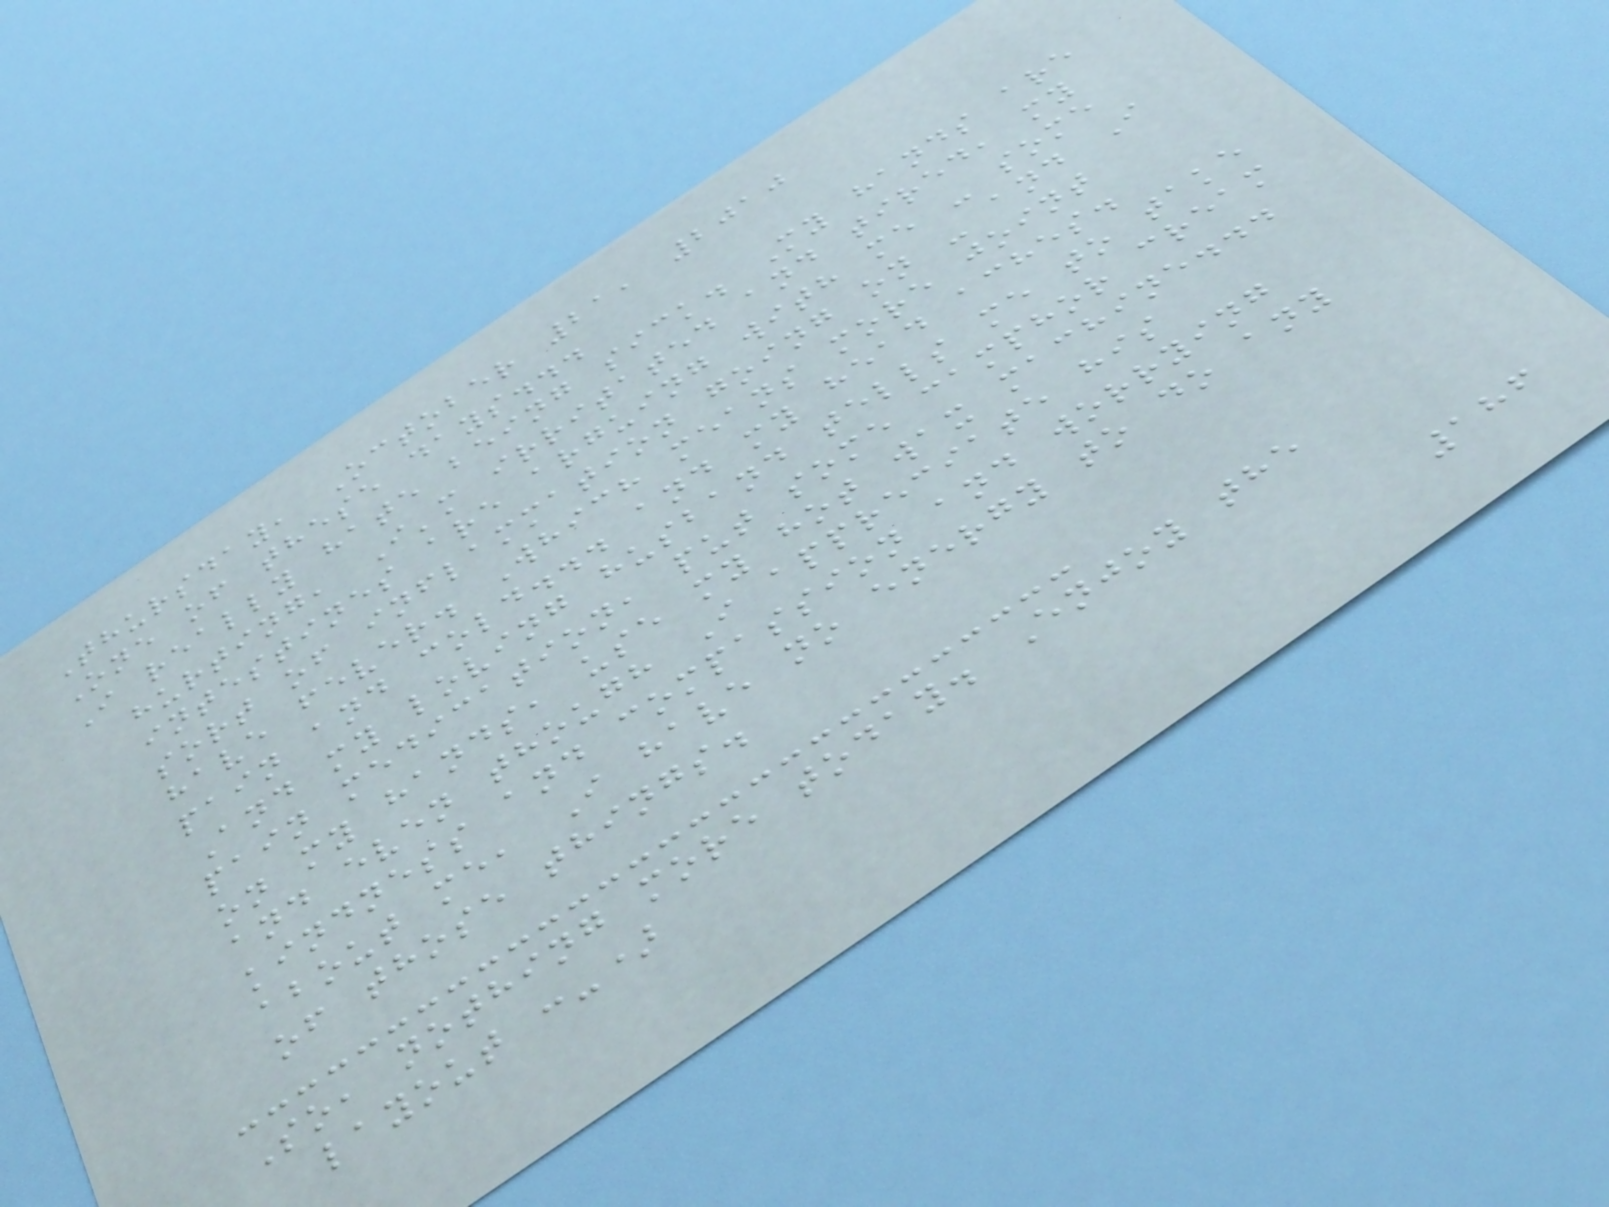Thursday, October 21, 2010
One of these days...
I really hate being sick. My hands are
hurting, I'm irritated and tired, my
intestines are arguing with me - some
sort of inflammation going on - and I
have fever. Which means more joint
pain and cold... and my head aches.
And my loving husband tells me to take
pain medication, put some camphor cream
on my hands, use my hot wax machine...
and even though I appreciate his
kindness and compassion and worrying
about me, I have no energy to do any
of those things.
So, nothing more today. Enjoy the
layout :-)
186
